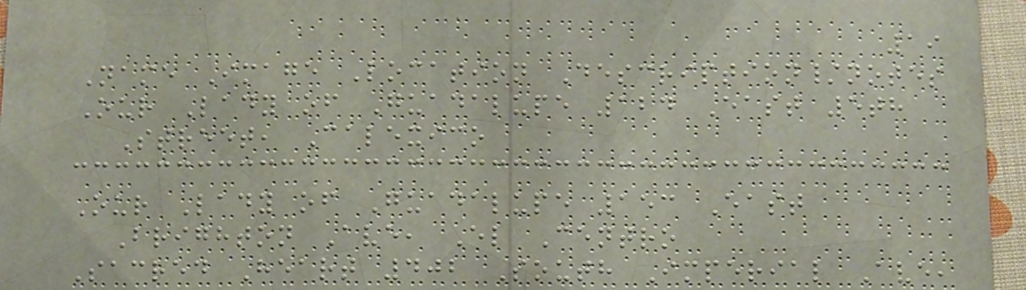19
Name Image Location Description/notes
Our Lady of Guadalupe 124 East 5th
Street, Calexico
Our Lady of Guadalupe 153 East
Brighton Ave, El Centro
Sacred Heart 402 South Imperial Ave,
